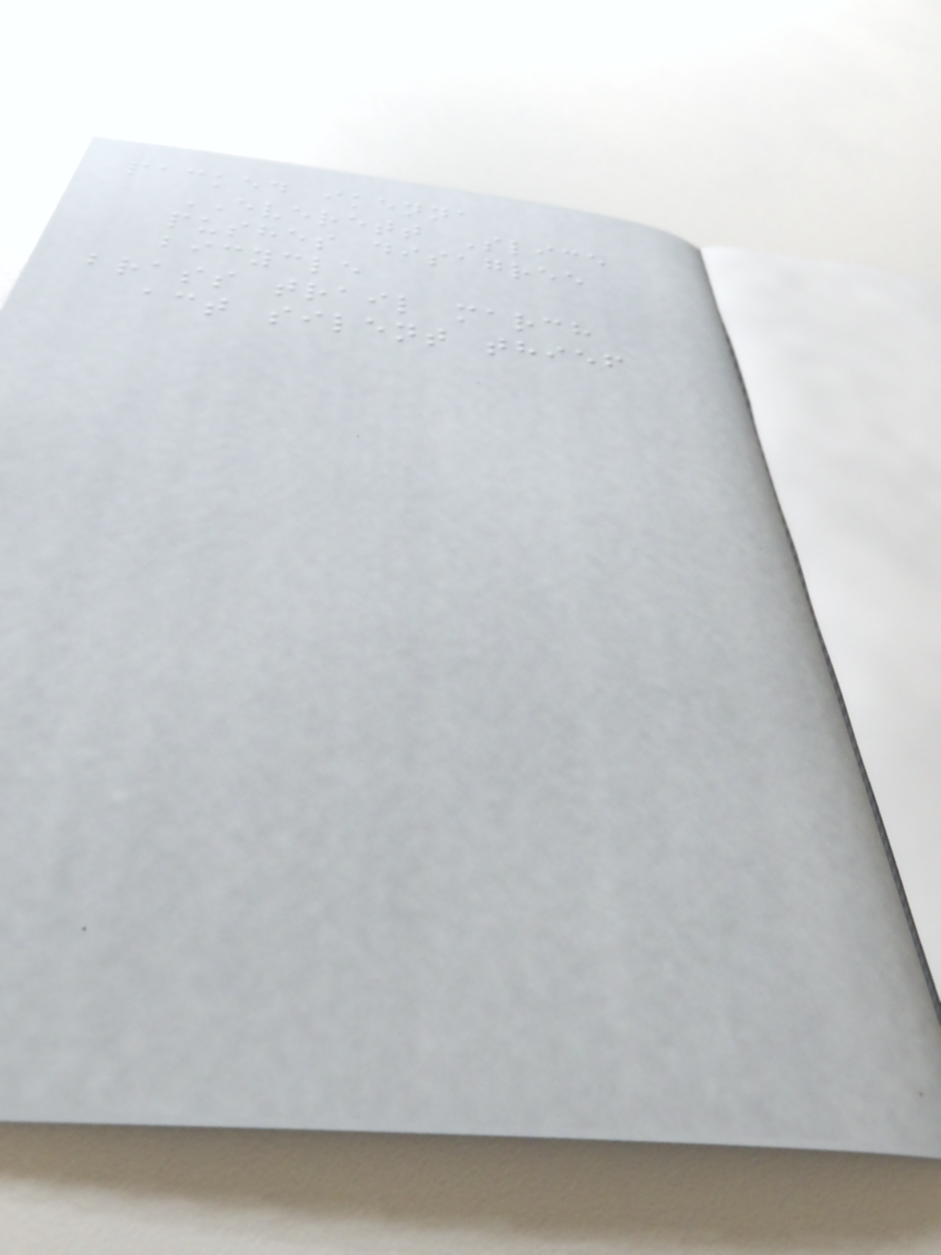packed ikenna
EVERETT Slice
pushes disagree
bicycle
brass trail march
act silent thief
